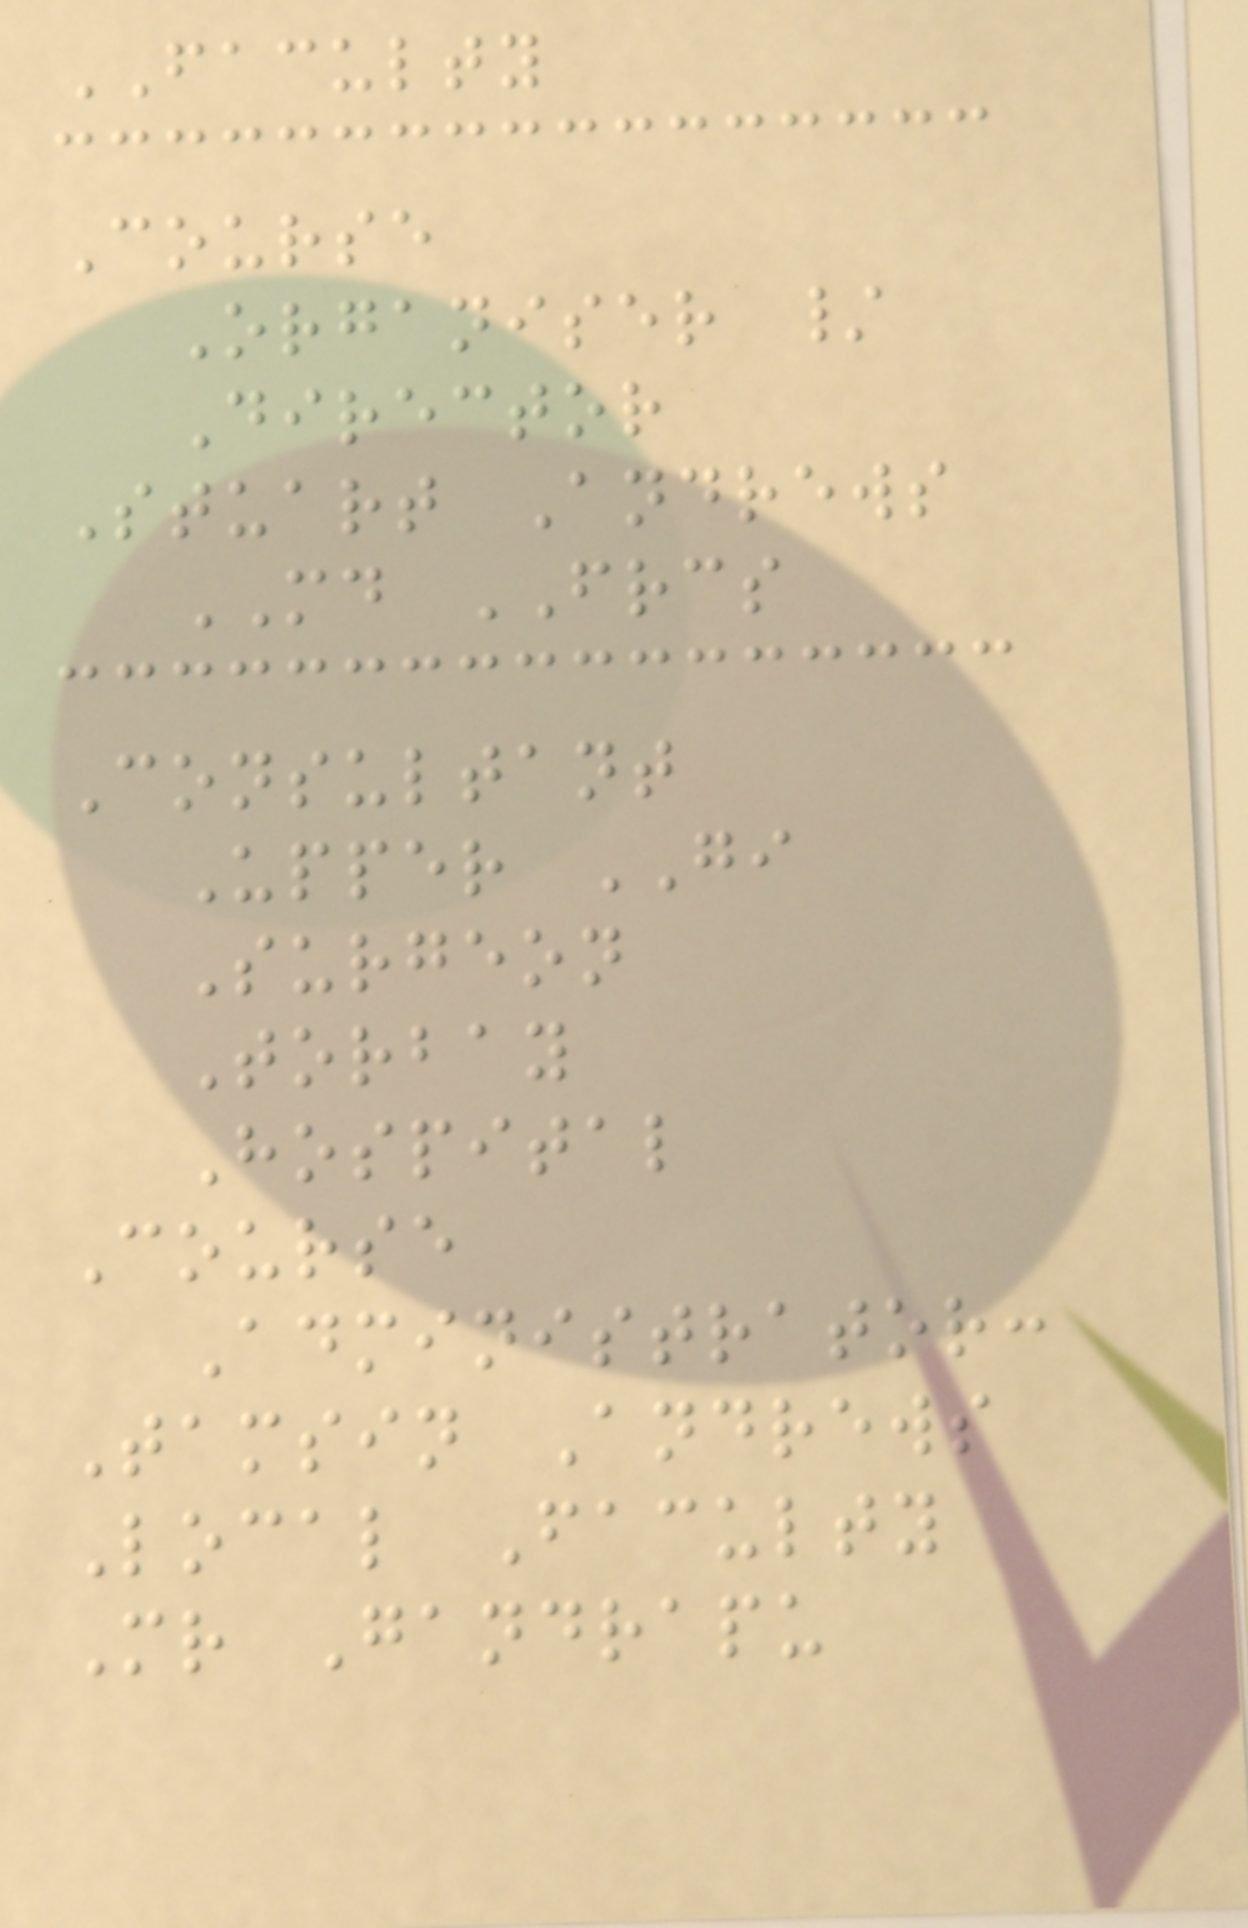FACULTY
Course
Organiser /
Director
Stuart Andrews
MD FRCS
Consultant
Upper GI
Surgeon
Torbay
Hospital
Course
Administrator:
Tamsin Andrews
Local Faculty
Mr Gandrapu
